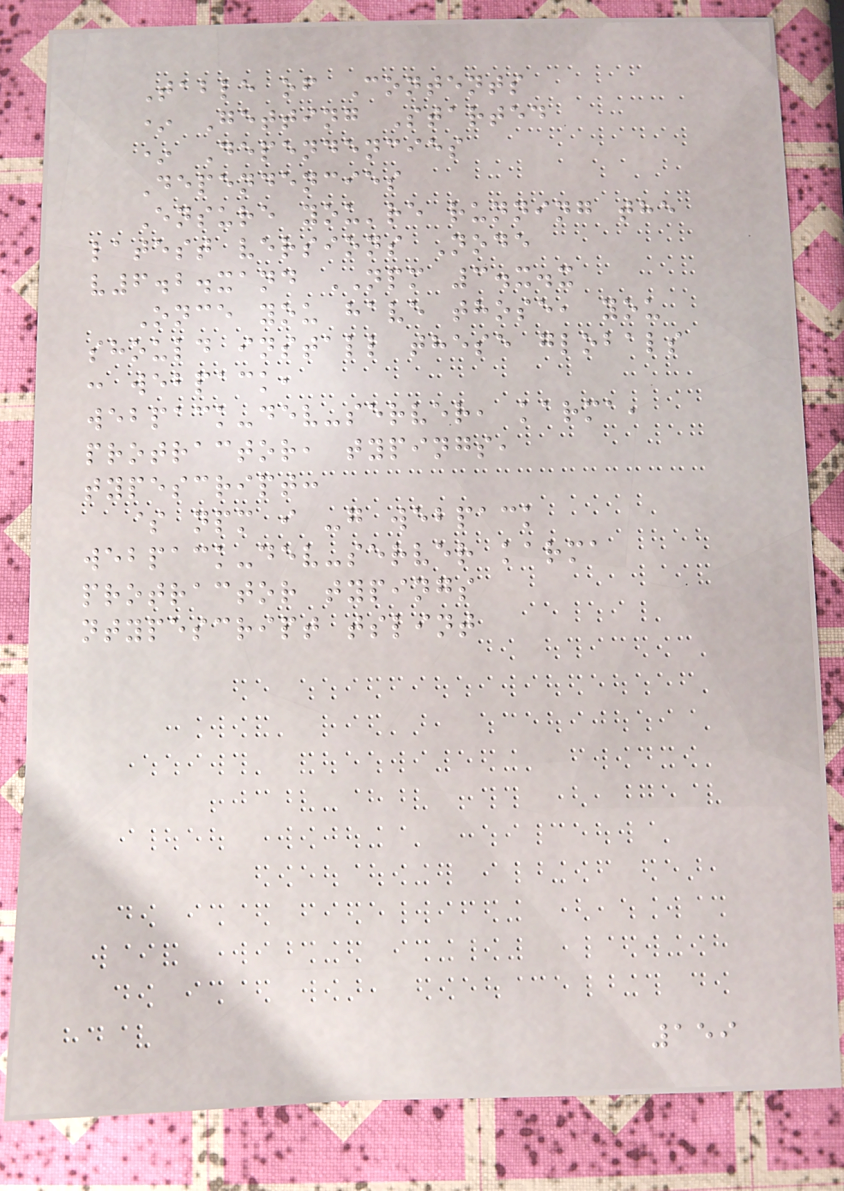Table of Contents
* Getting Started
* Dependencies
Dependencies
Ensure you're running the
latest versions Node
v6.2.xand NPM 3.x.x
Once you have those, you
should install these globals
: webpack,
webpack-dev-server, karma,
protractor, typings,
typescript:
$ npm i -g webpack
webpack-dev-server karma
protractor typings
ntypescript tslint
159
